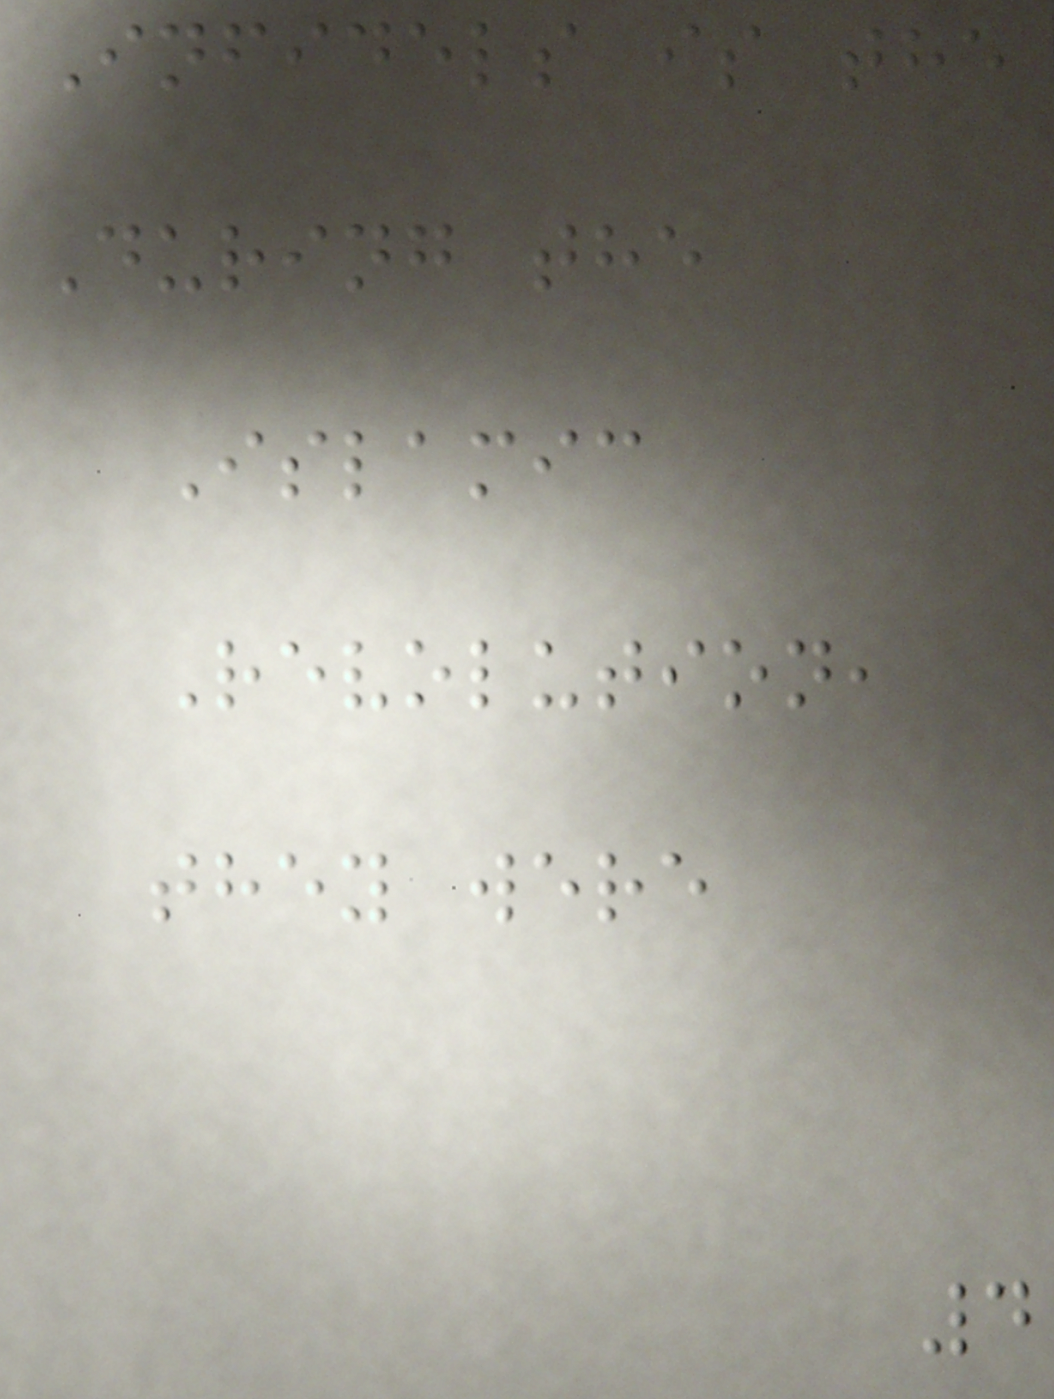Infidels is the
During the
Islamic
Revolution,
they were
4
